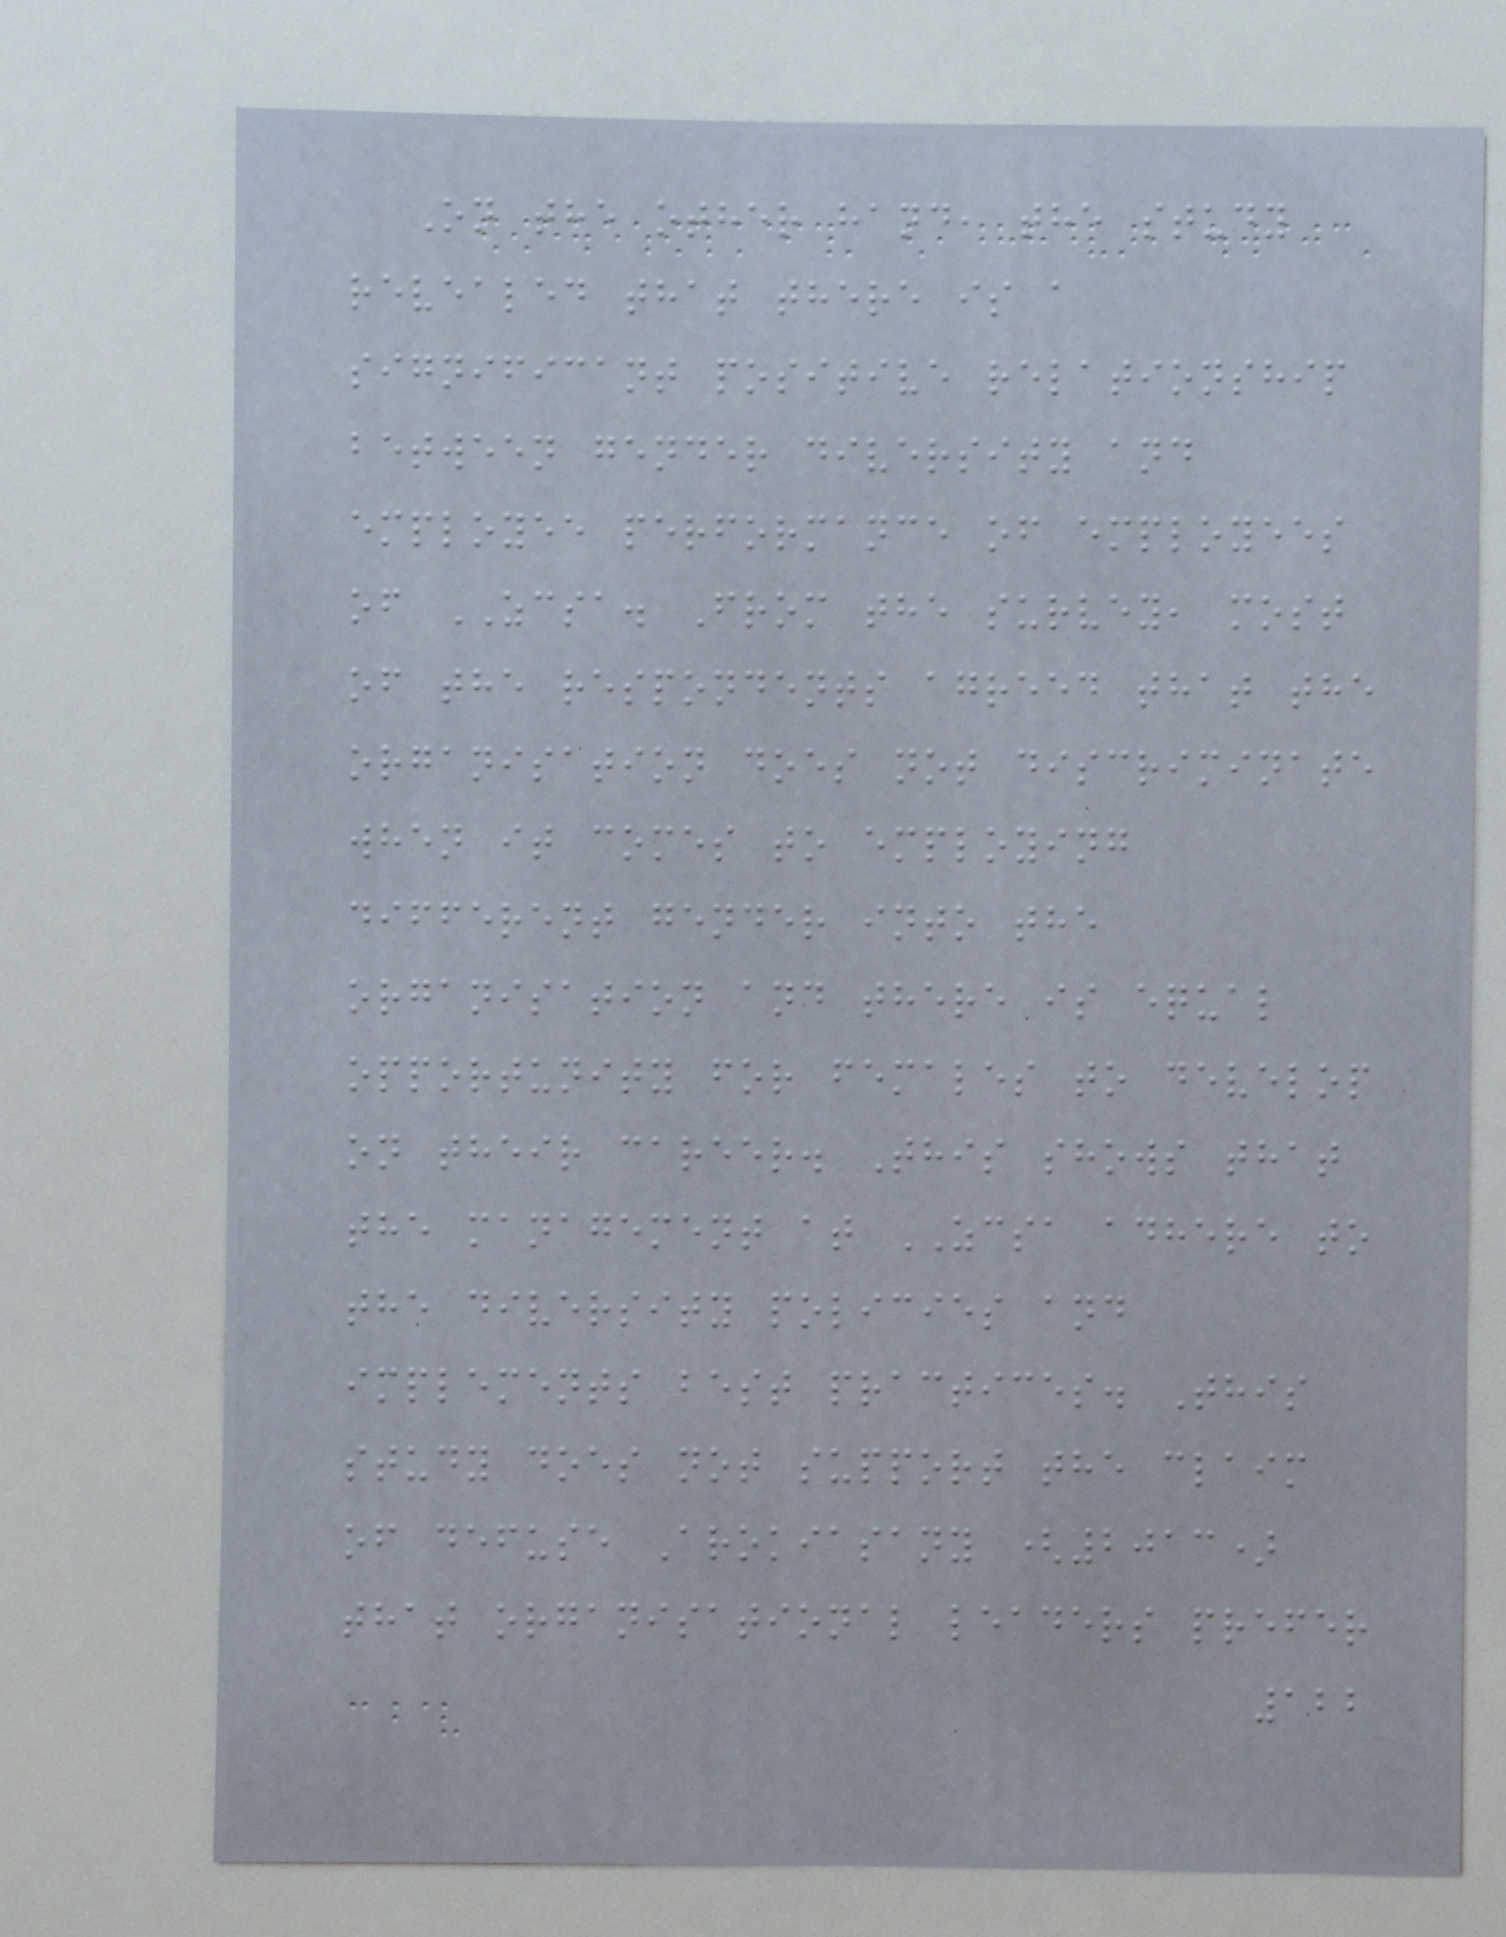On the other hand, the study
revealed that there is a
significant positive relationship
between gender diversity and
employee performance of employees
of ZCSA. From the survey, most
of the respondents agreed that the
organisation does not discriminate
when it comes to employing
different gender into the
organisation and there is equal
opportunity for females to develop
on their career. This shows that
the management at ZCSA adhere to
the diversity policies and
implements best practices. This
study does not support the claim
of defuse Arokiasany (2013)
that organisational leaders prefer
122
